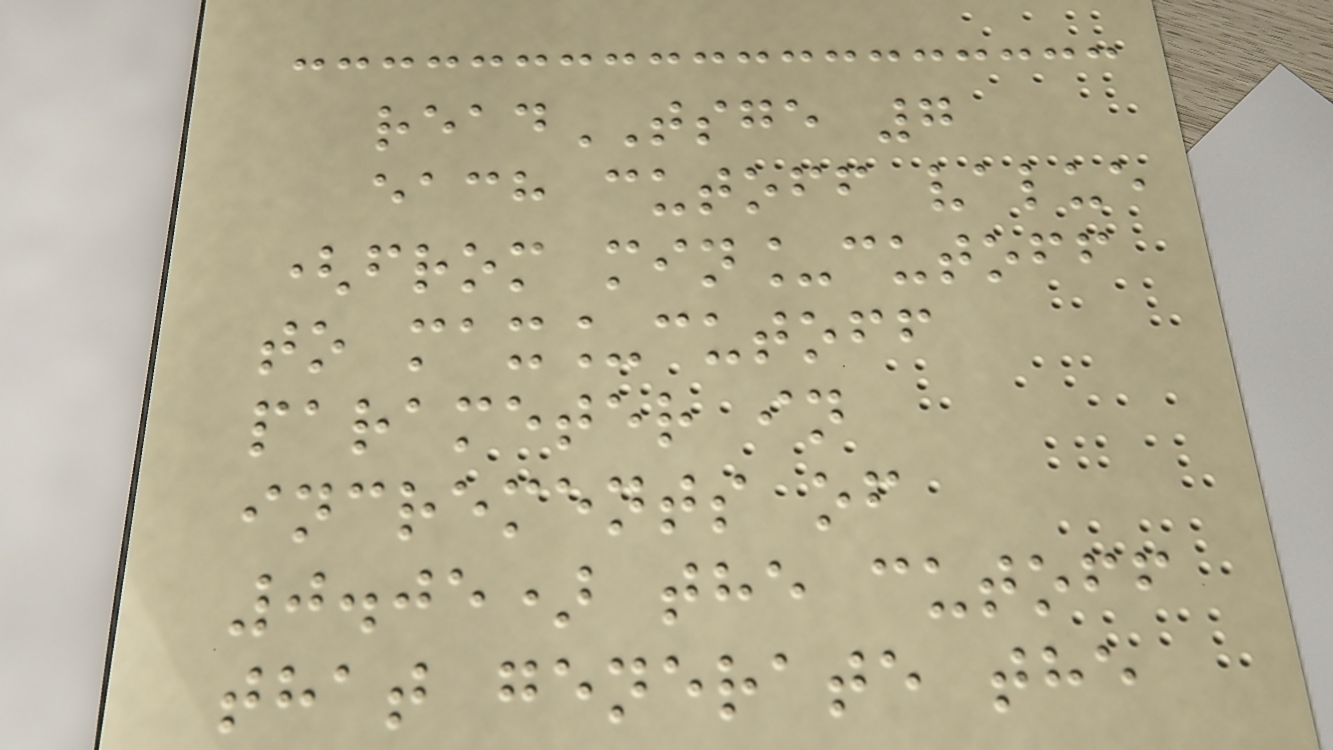readTSGE 7
each cutoff value
(from min_cutoff
to max_cutoff
parameter in
increments of
0.05) the cutoff
that generate the
